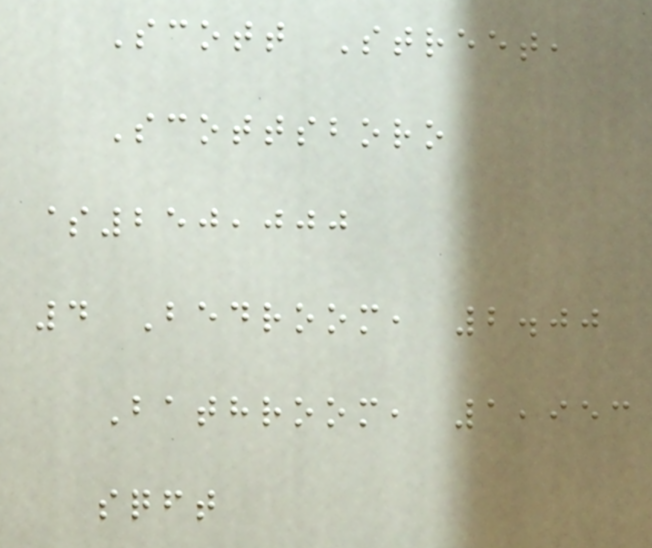Scott Street,
Scottsboro
$250,000
4 Bedroom, 2.00
Bathroom, 1,953
sqft
